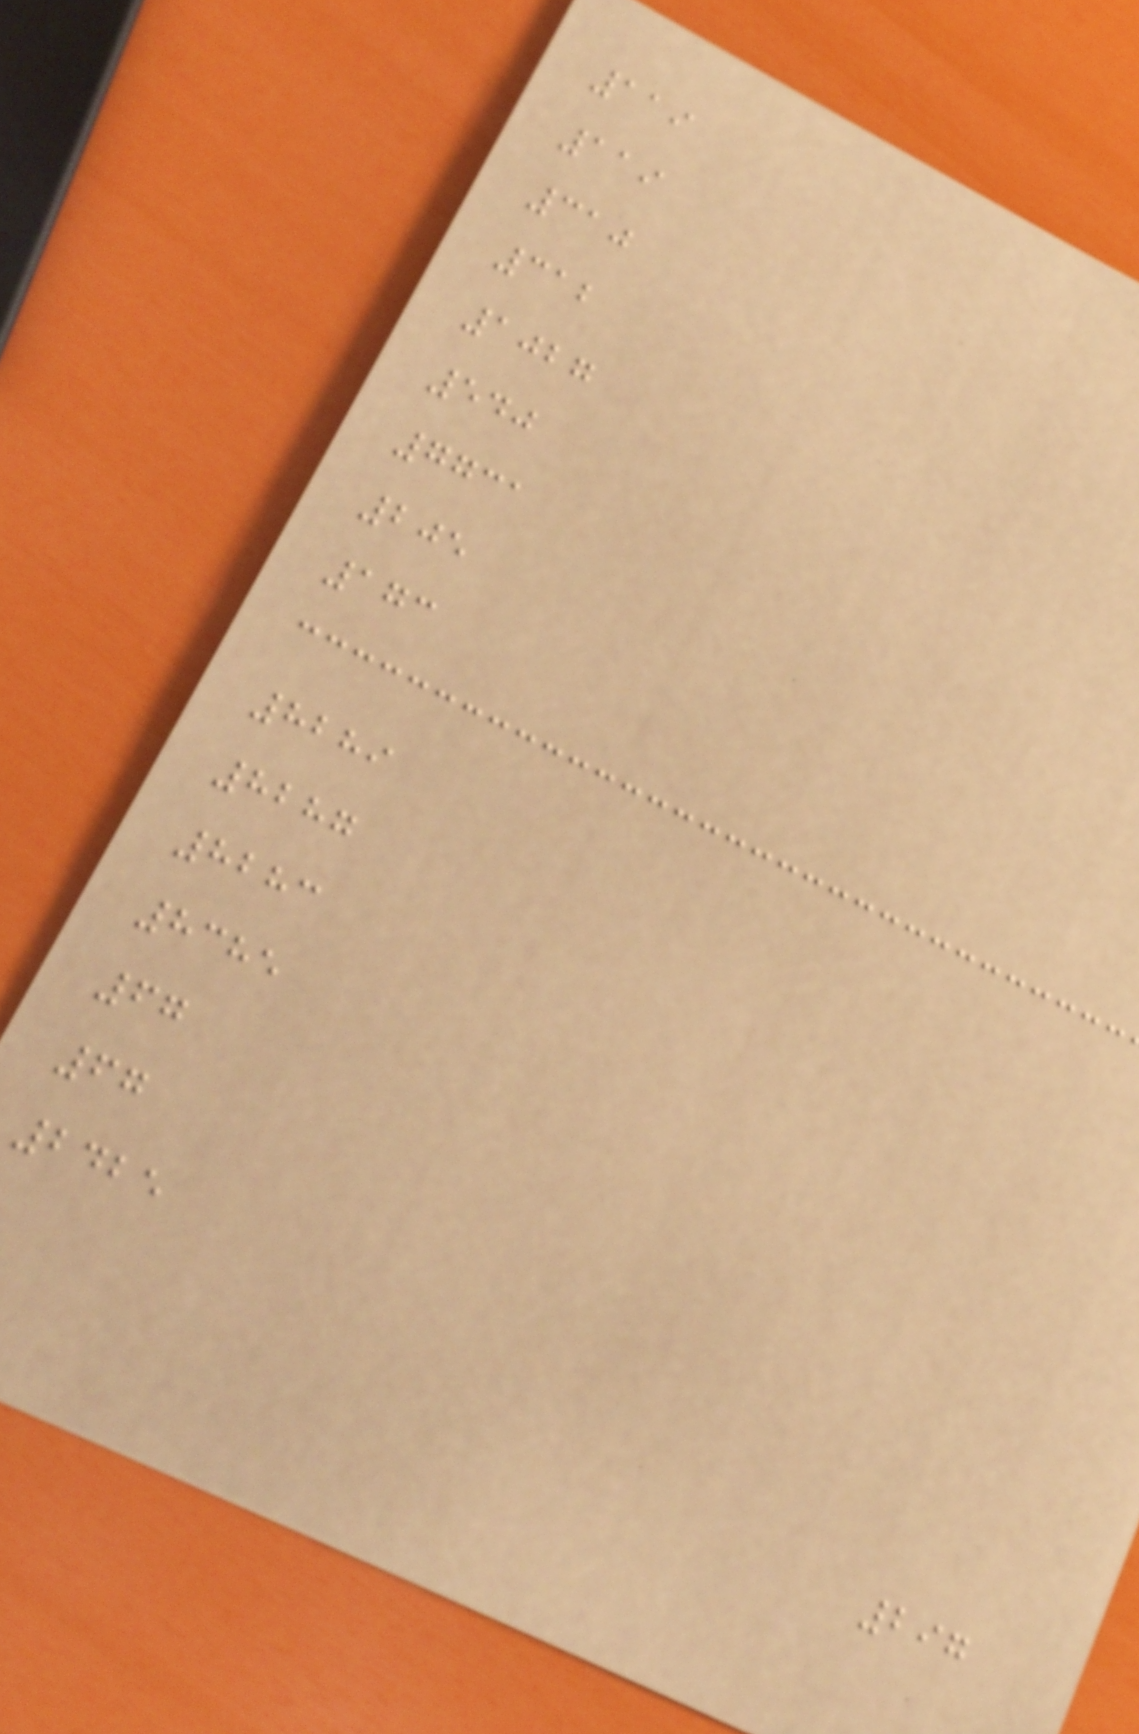119
119
310
312
1027
540
7731
205
173
8289
8287
8283
8385
67
67
2425
297
